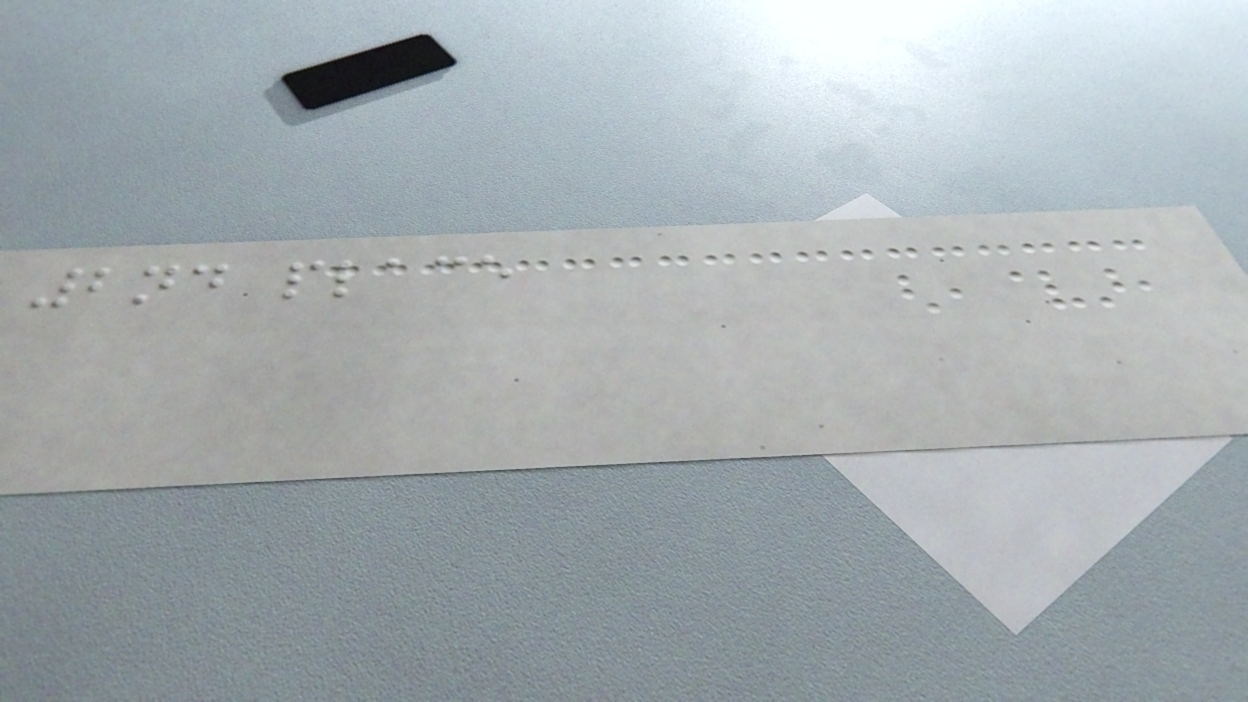2nd place
